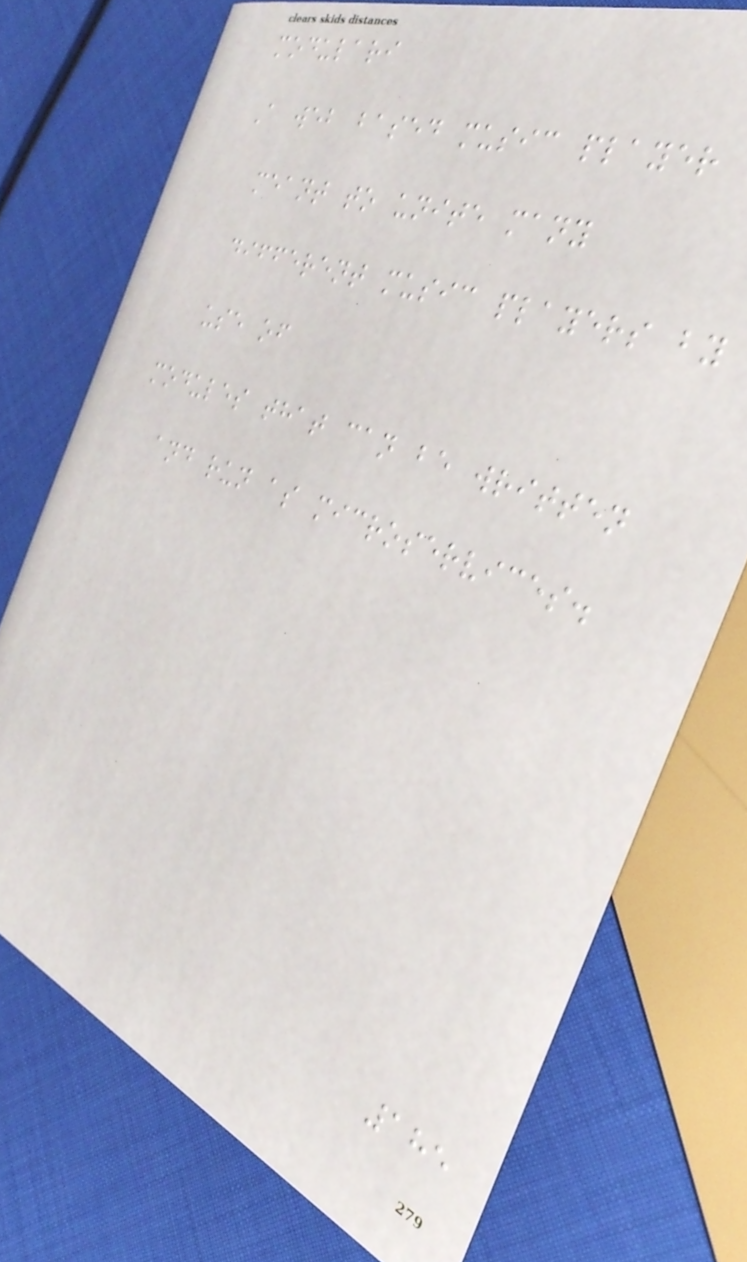modulari
A web based music player
meant to unite many
different music players by
use of
modules that can be written
and run as microservices.
185
